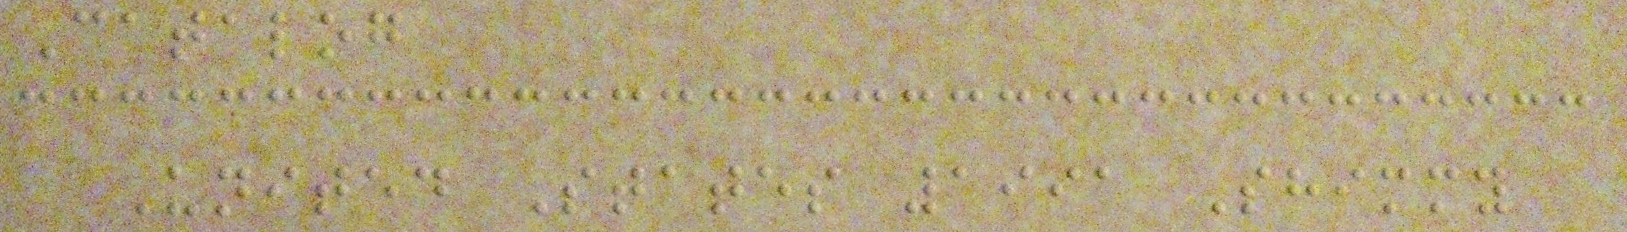Catalog
United States 1991 Shimmy
